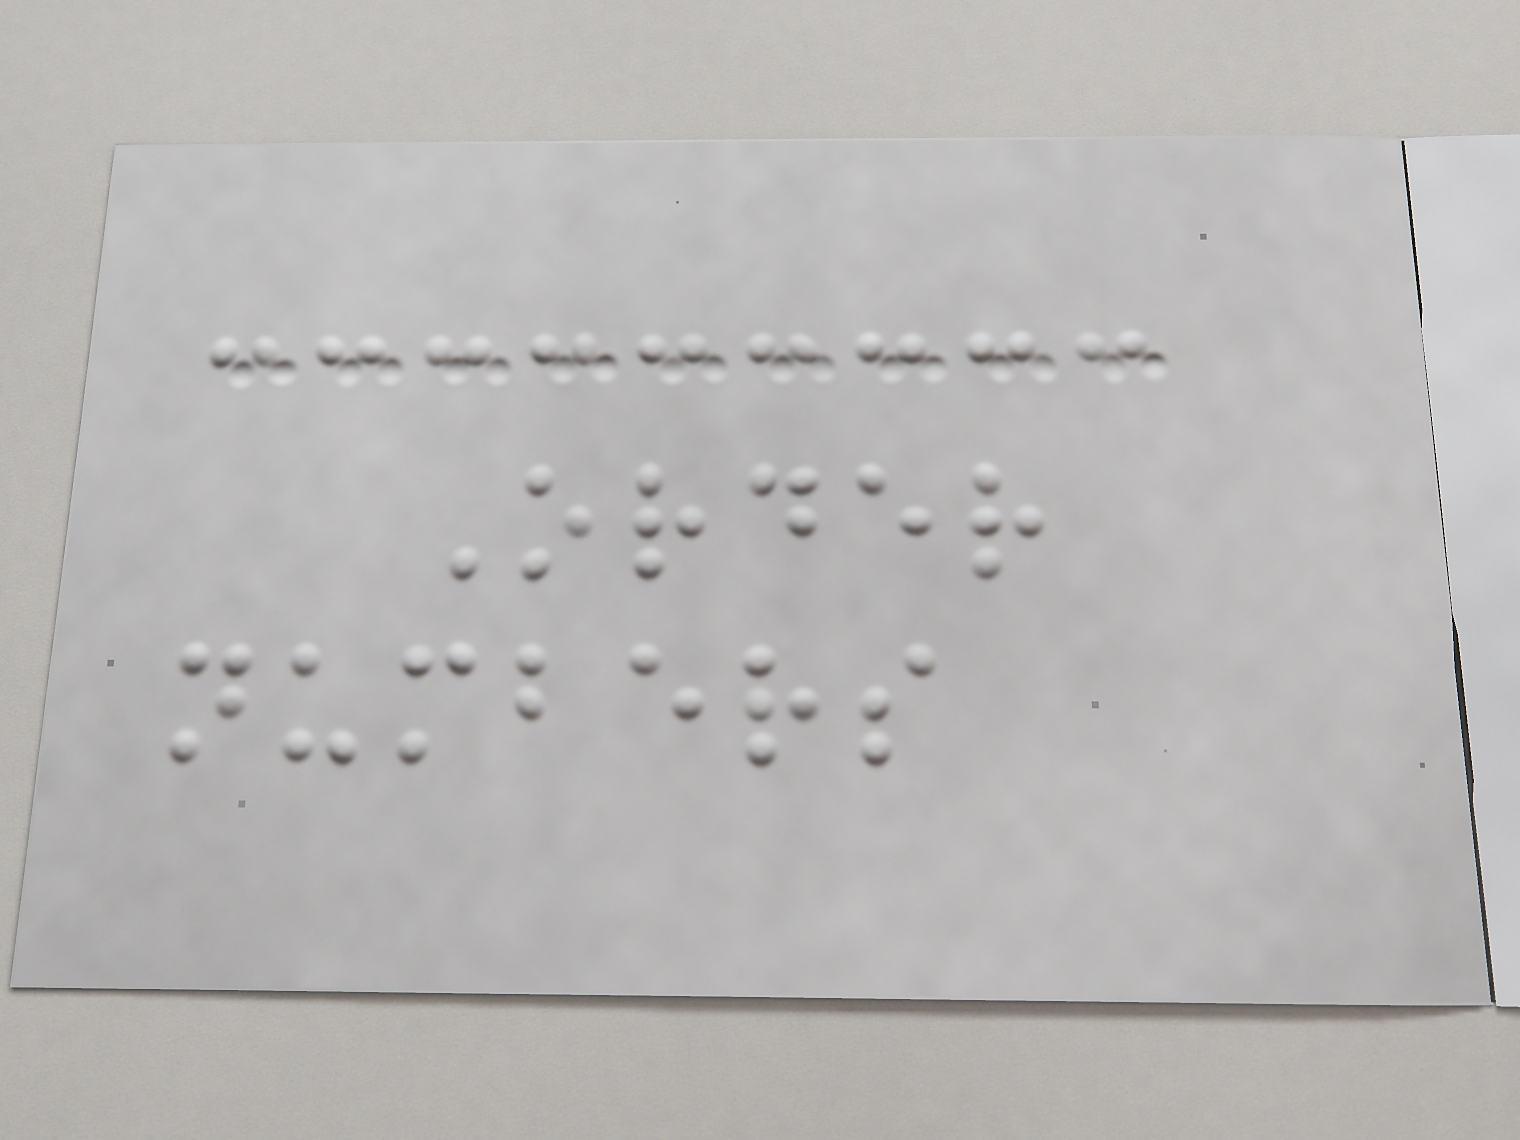Order
numbers
